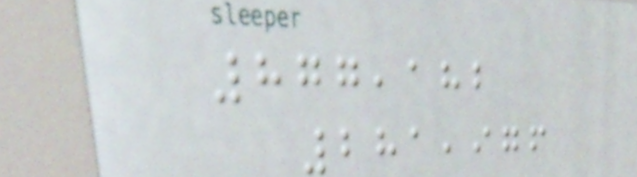877,182
281,976
